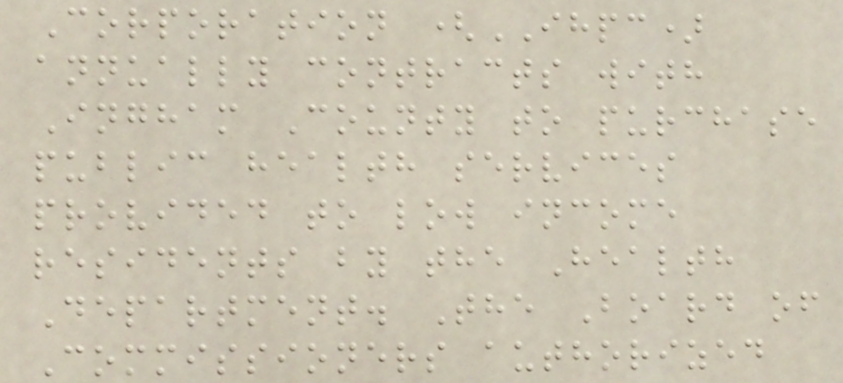Corporation (IHPC)
annually contracts with
Ingham County to purchase
public health services
provided to low income
residents by the Health
Department. The Board of
Commissioners authorized
